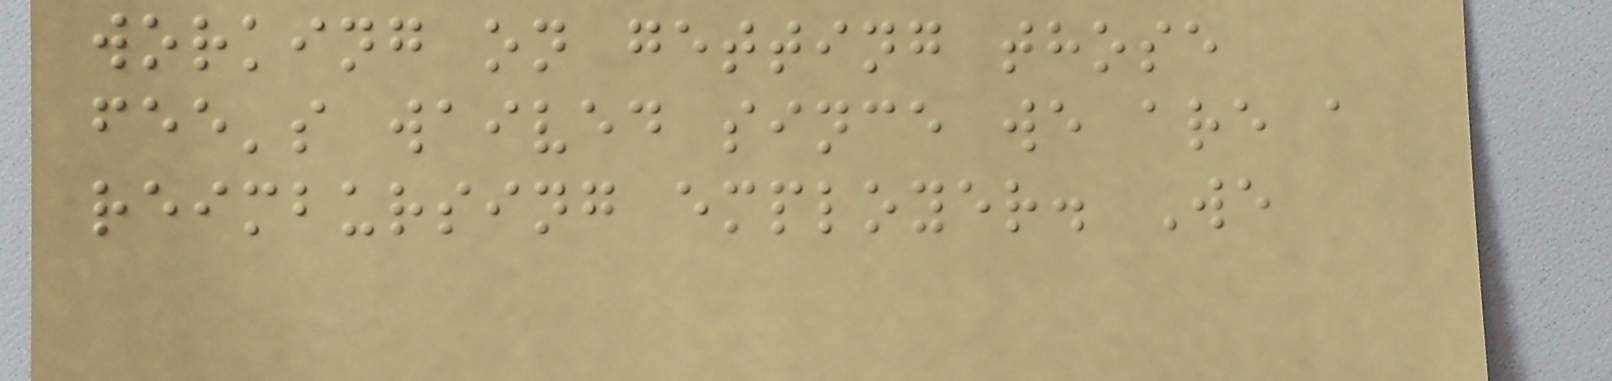working on getting those
fee's waived since we are a
reimbursing employer. We
